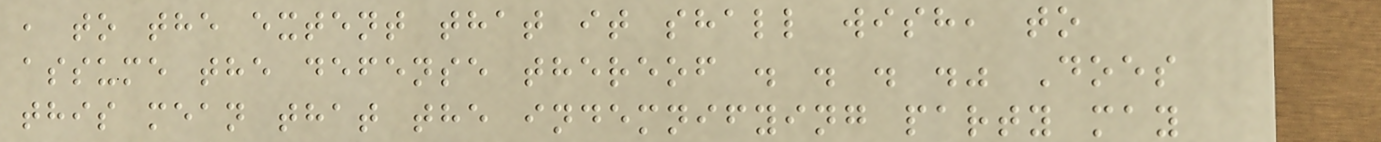, to the extent that it shall wish, to
assume the defense thereof . . . ." Does
this mean that the indemnifying party may
